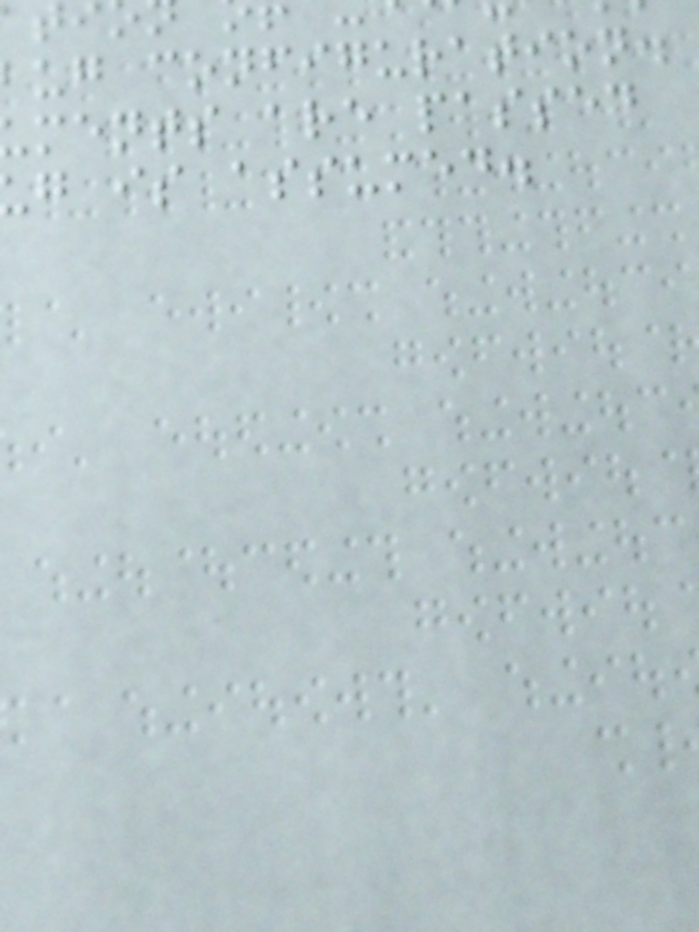ug configuration.
ments are passed
g is assumed.
